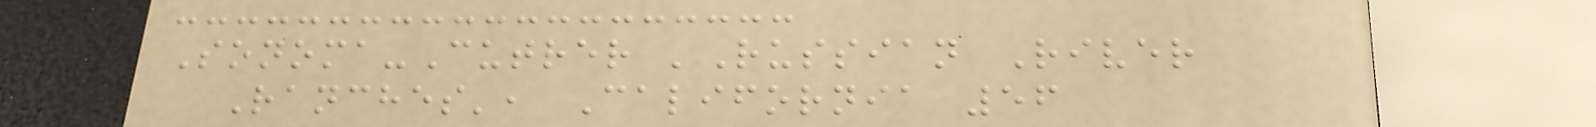Sonoma-Cutrer 'Russian River
Ranches', California 56
